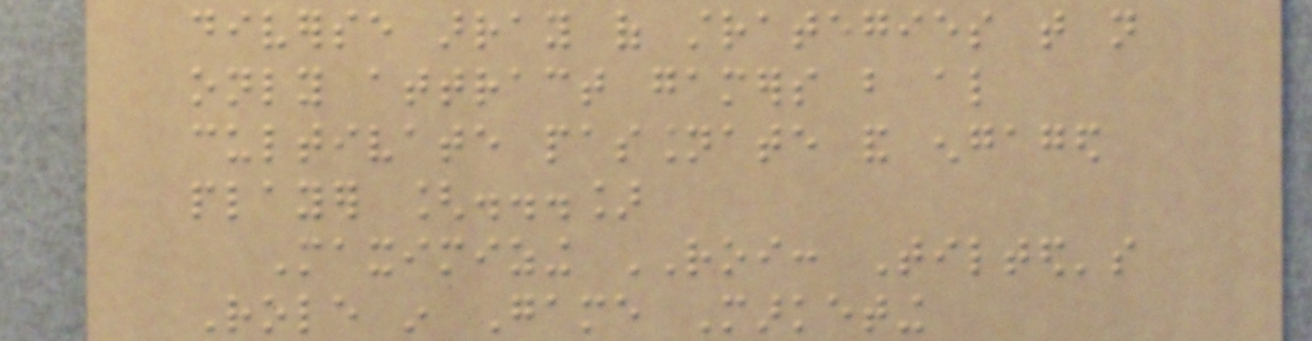diverse array of strategies that not
only attract gamers but also
cultivate passionate and engaged
player [...]
Maximizing ROI: Tilted's
Role in Game Marketing
